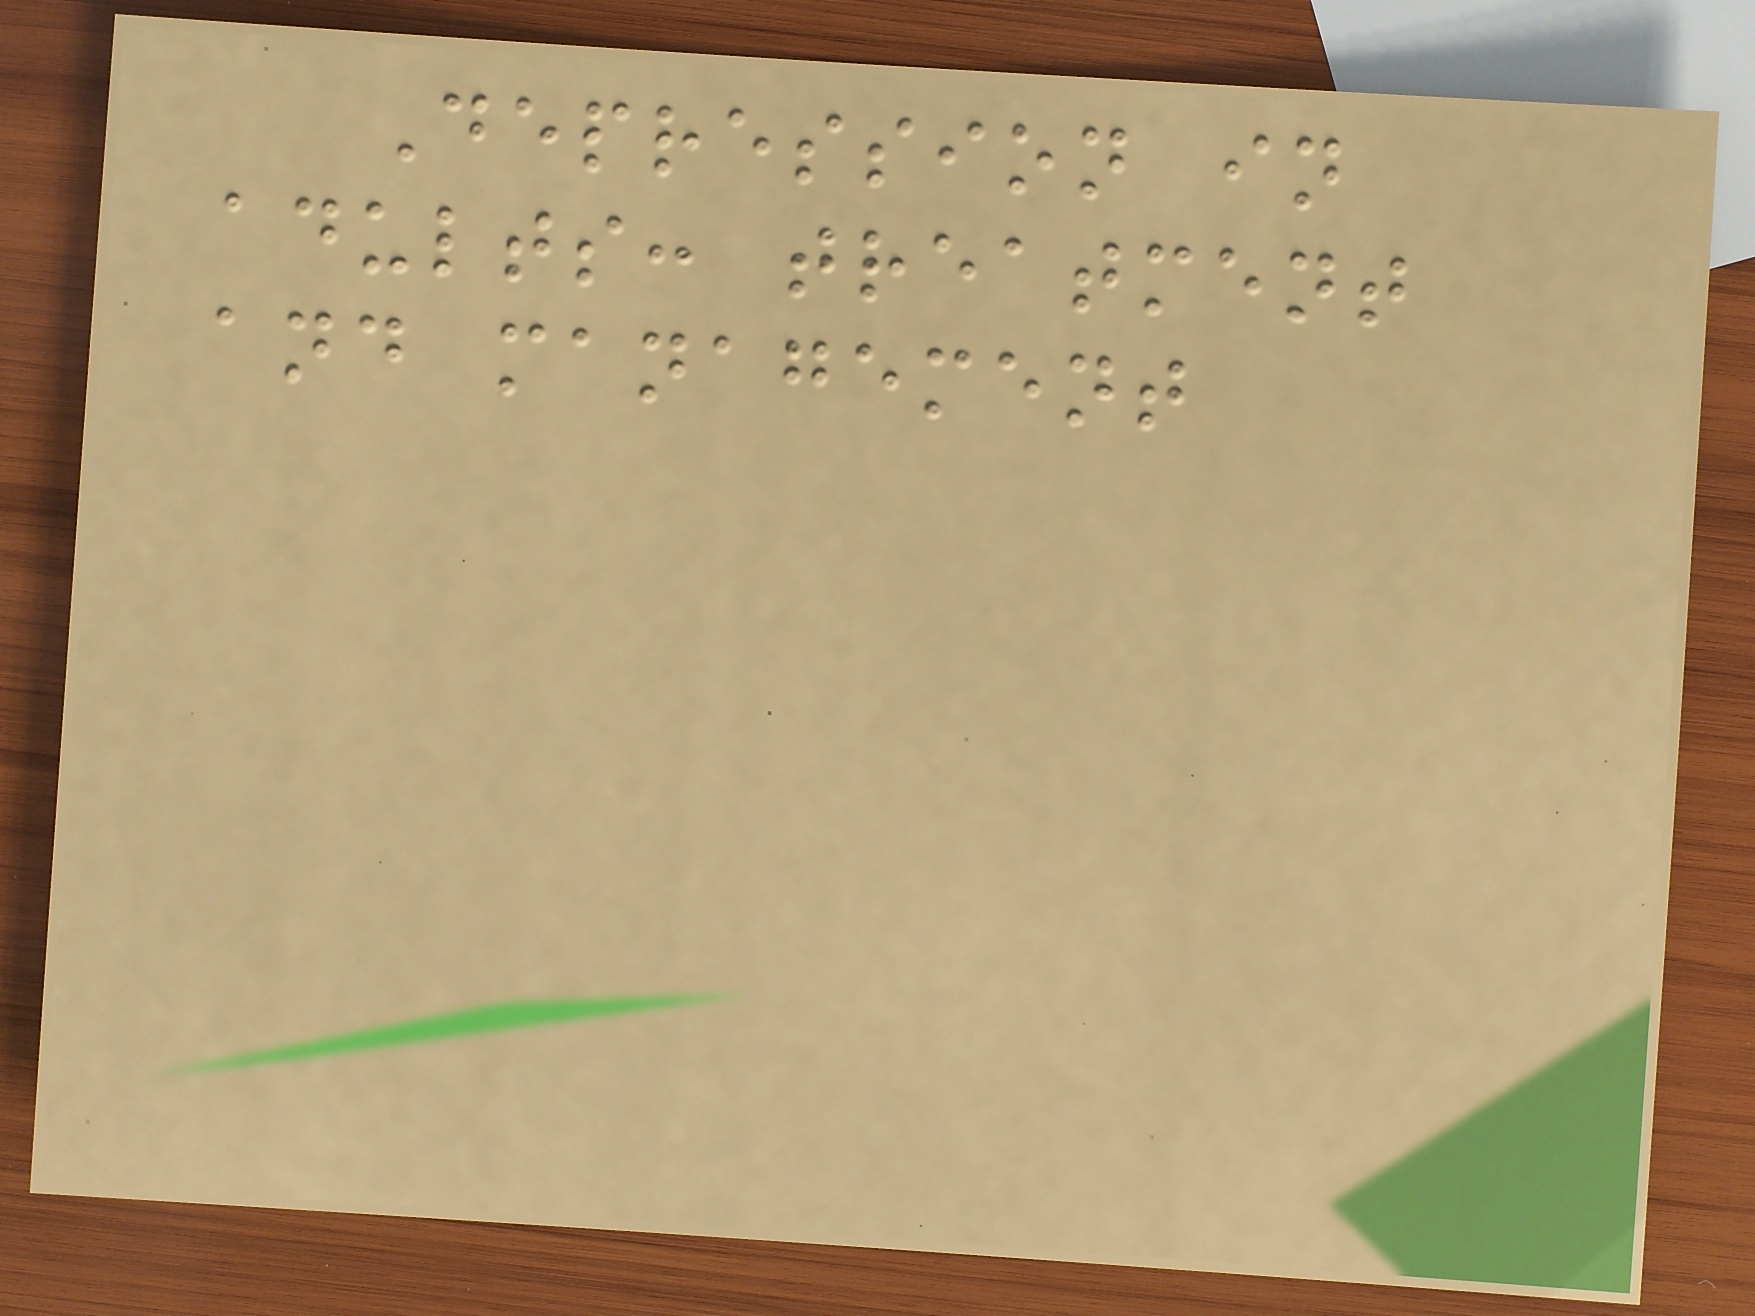Depression in
adults: treatment
and management
